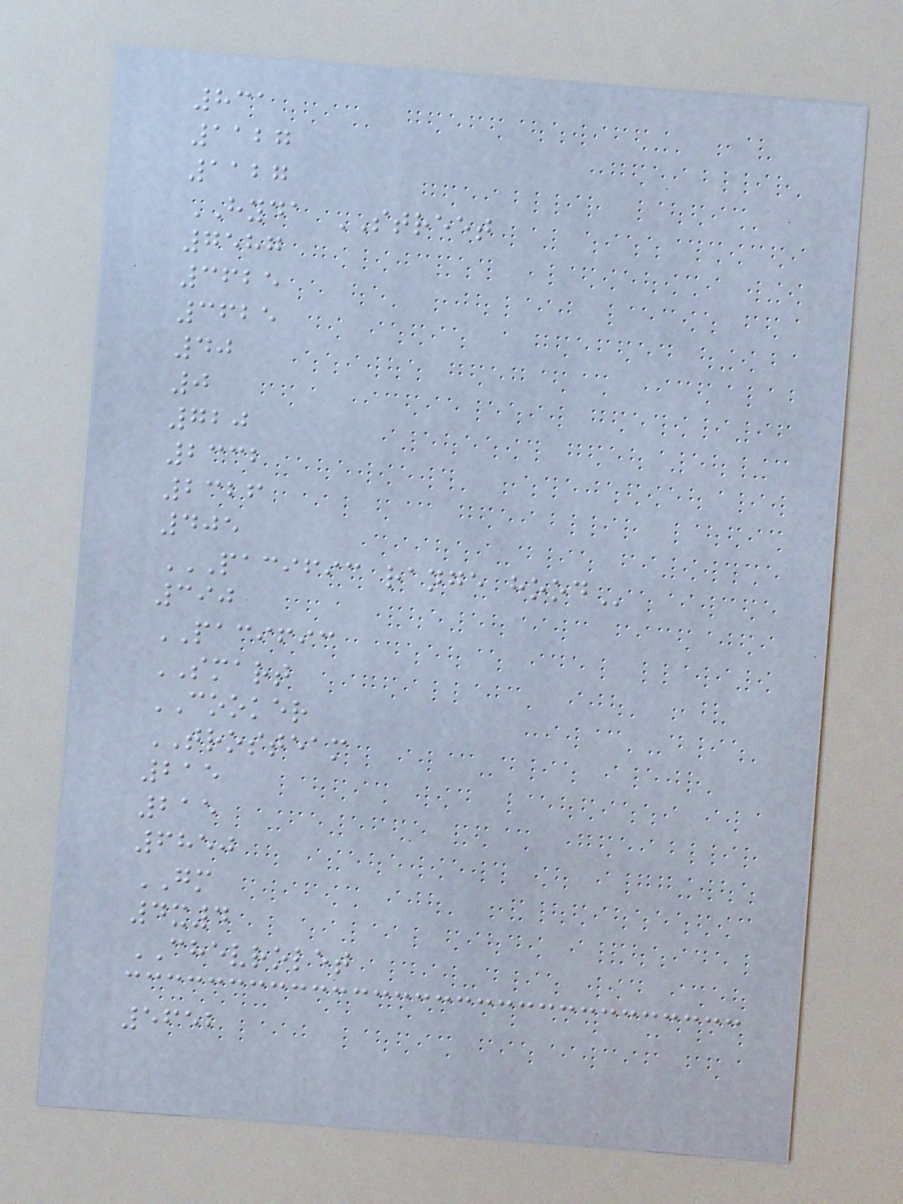831
1127
1127
HYDA STREET
7587
3625
3625
40
0
720
2332
2326
405
PACIFIC RANGE HOOD
390
PACIFIC
SMART
COOKER
TROSTEAM
215
215
6850
GM
4x4
CHEVROLET
5652
